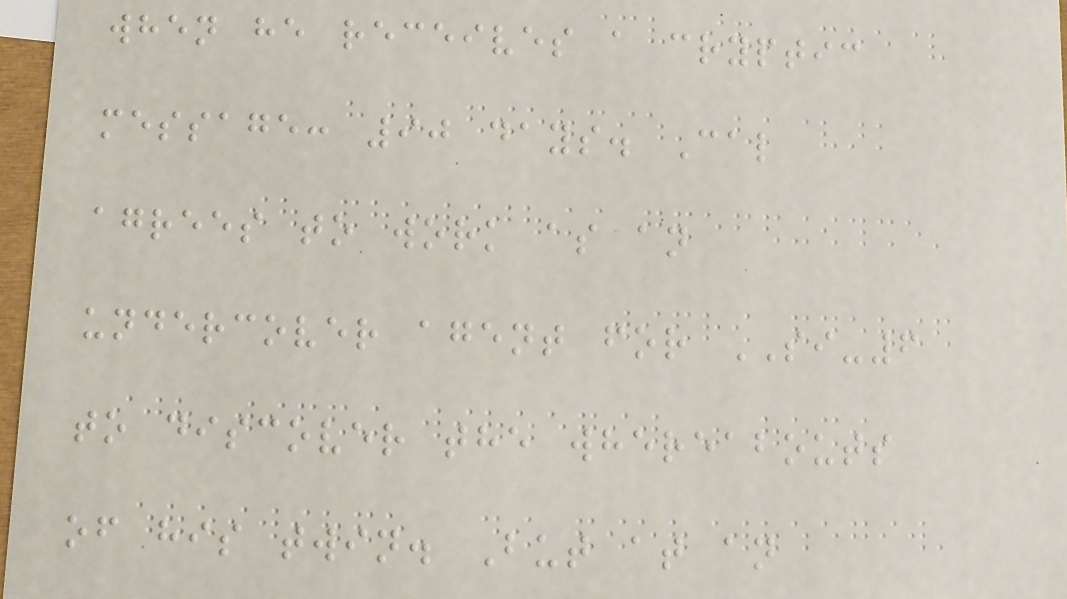when he receives a cryptic
message: 90 days. Cal
agrees to work as an
undercover agent for SI-6
to discover the whereabouts
of his twin. But at an
